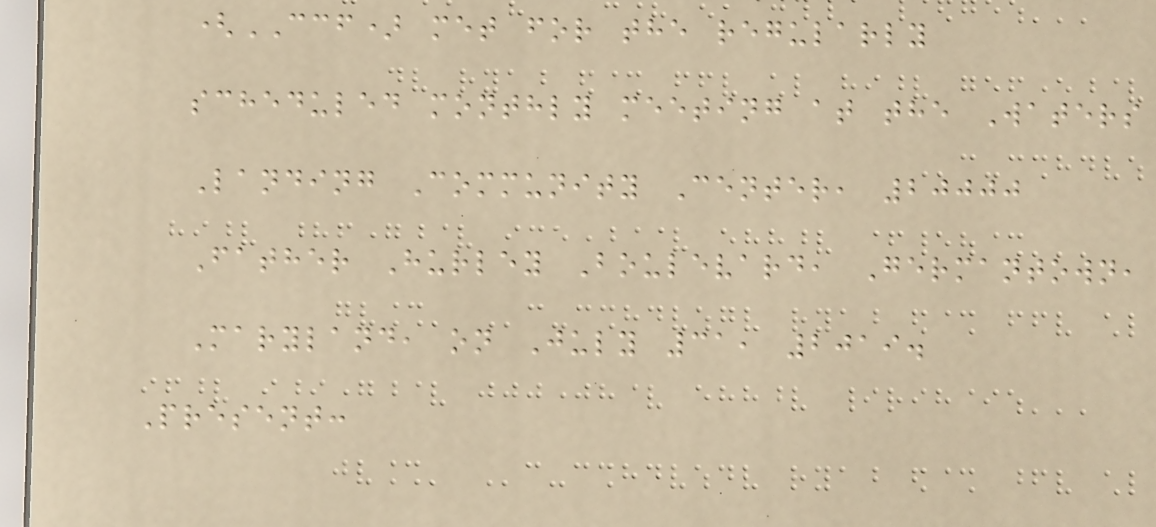(CCF) met for the regularly
scheduled monthly meeting at the Waters
Landing Community Center, 20000
Father Hurley Boulevard, Germantown,
Maryland, on July 31, 2019.
Present:
